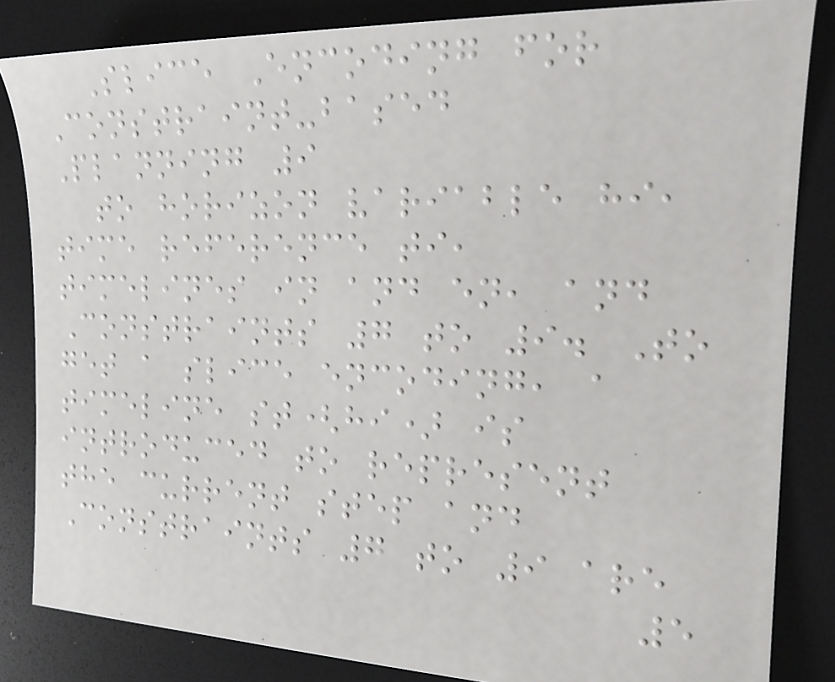Slice Encoding for
Constraint-based
Planning 9
to horizon variable hi,
time reference ti,
timelines in and en, and
Constraints 7 to 9. To
get a slice encoding, a
timeline st(hi) is
introduced to represent
the current step and
Constraints 7 to 9 are
5
